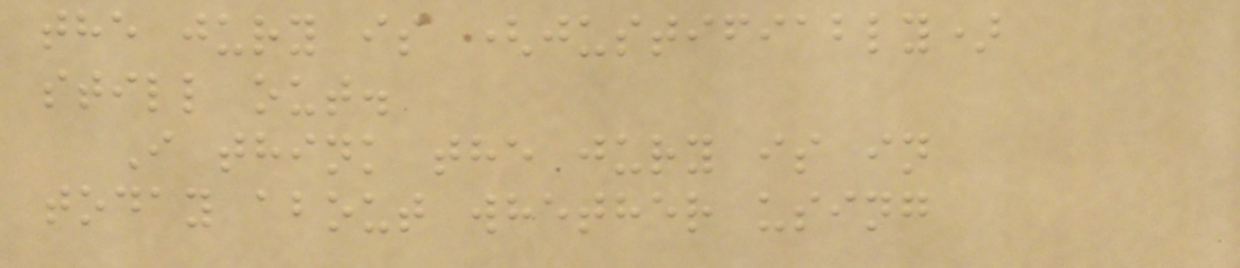the jury is (justifiably)
still out.
I think the jury is in
today about whether using
